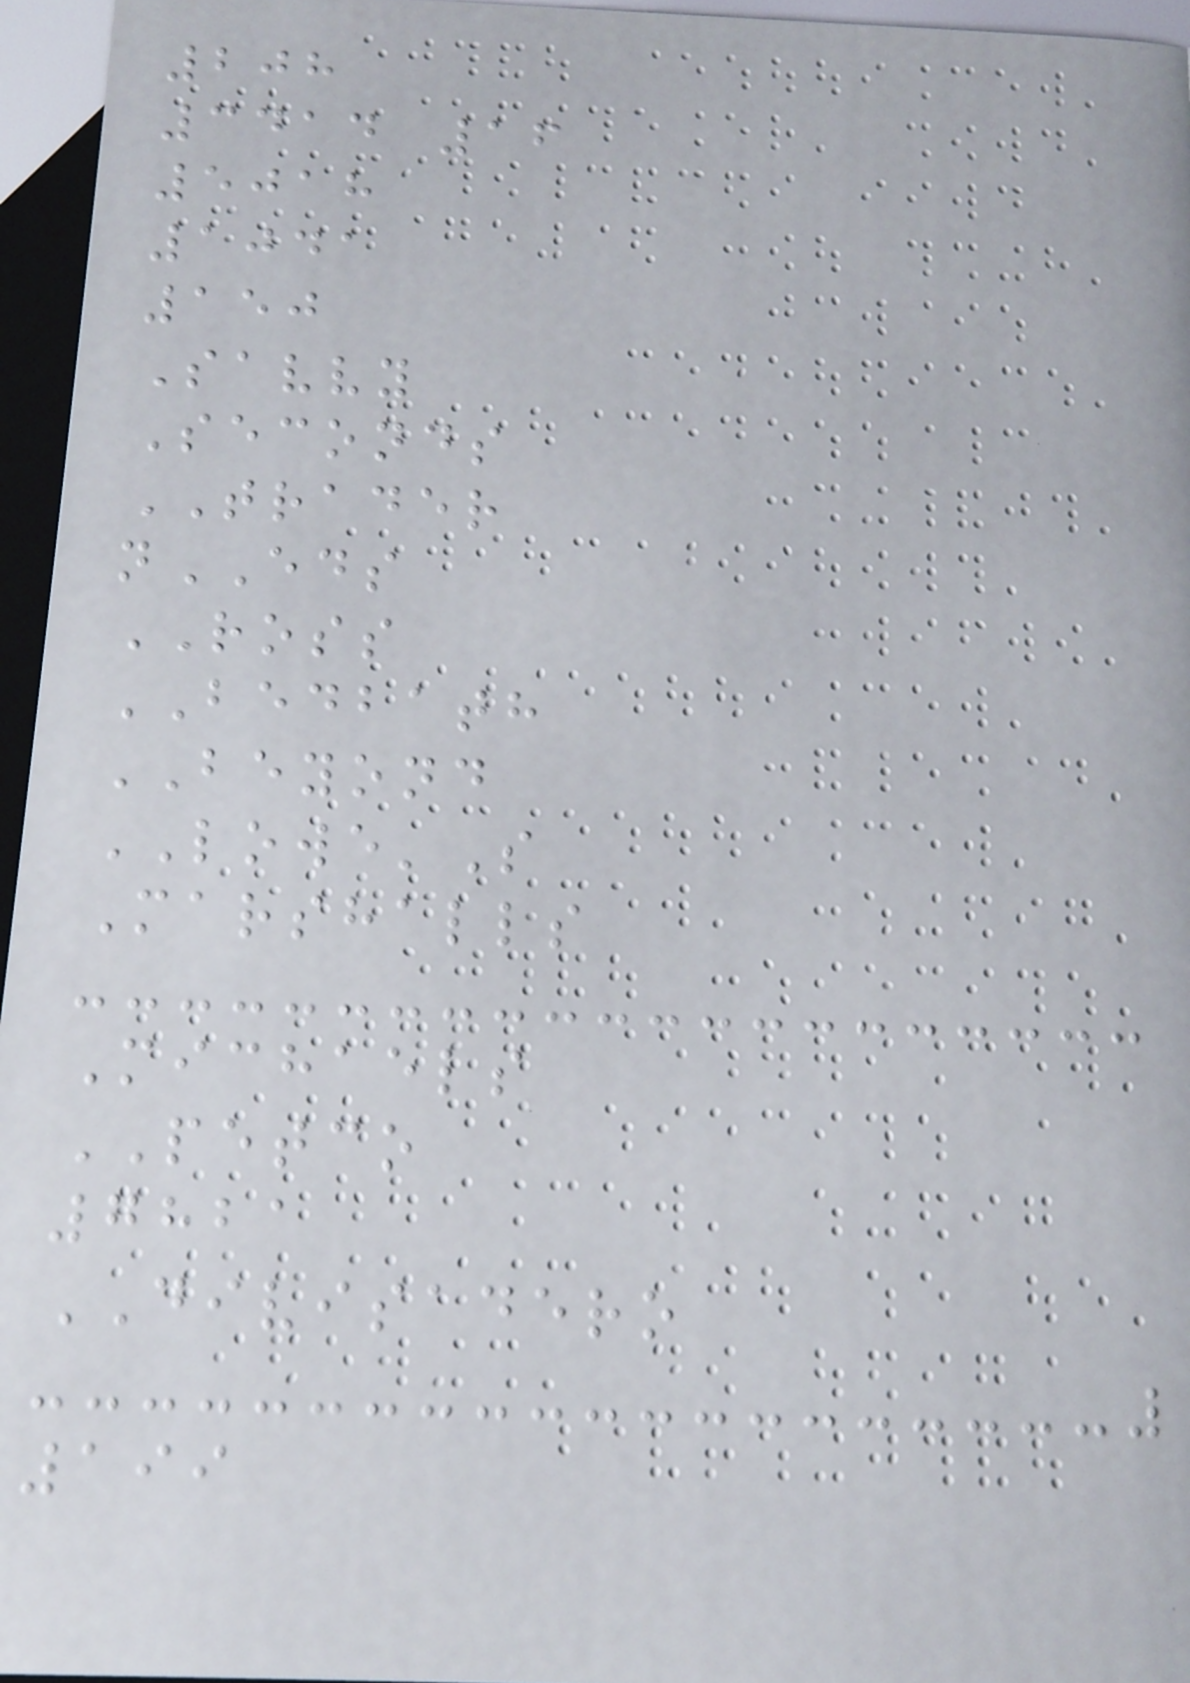208
3414 16
5018
1041
150
Savvy
Seconds
TRADER
nEDS
ROSS
BEDBATH
BEYOND
LOWE'S
Marshalls
Michaels
PETCO
7821
DIVISADERO
199
